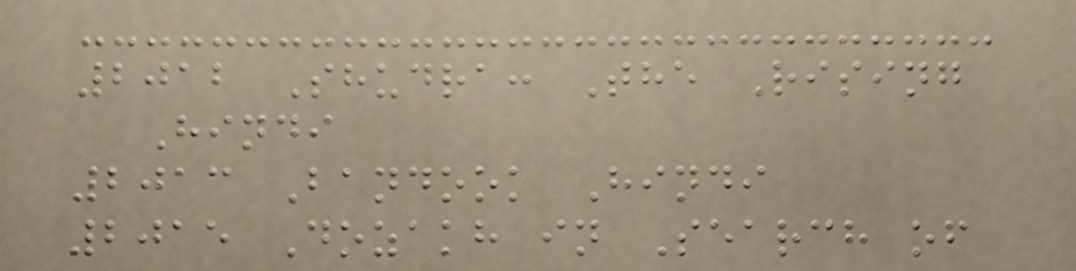2012 Shudra: The Rising
Hindi
2013 Bandook Hindi
2015 Dozakh in Search of
